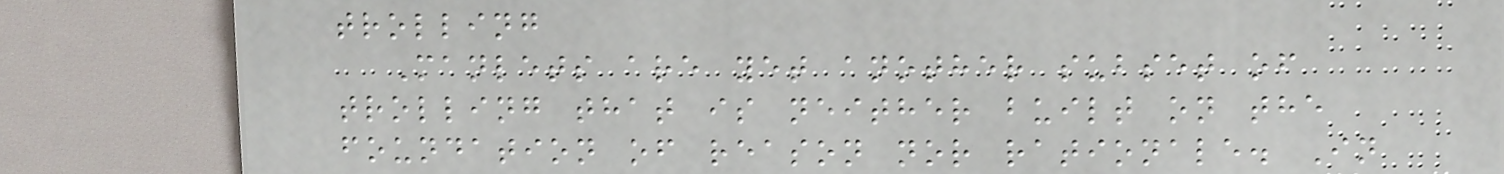trolling
Manlets are yet another subset of
trolling that is neither built on the
foundation of reason nor rationale. In
